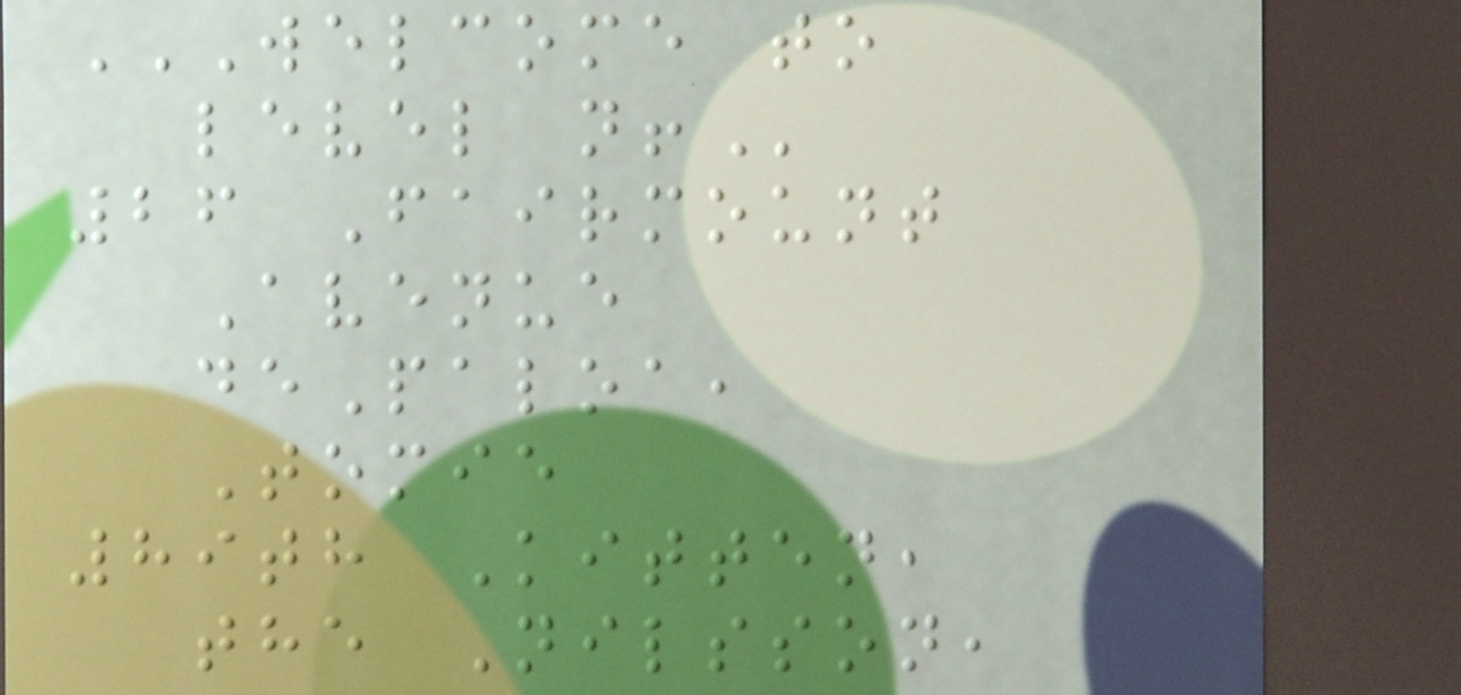WELCOME TO
LEVEL N!
26 Fairmount
Avenue
dePaloa,
Tomie
89th Kitten,
the Nilsson,
